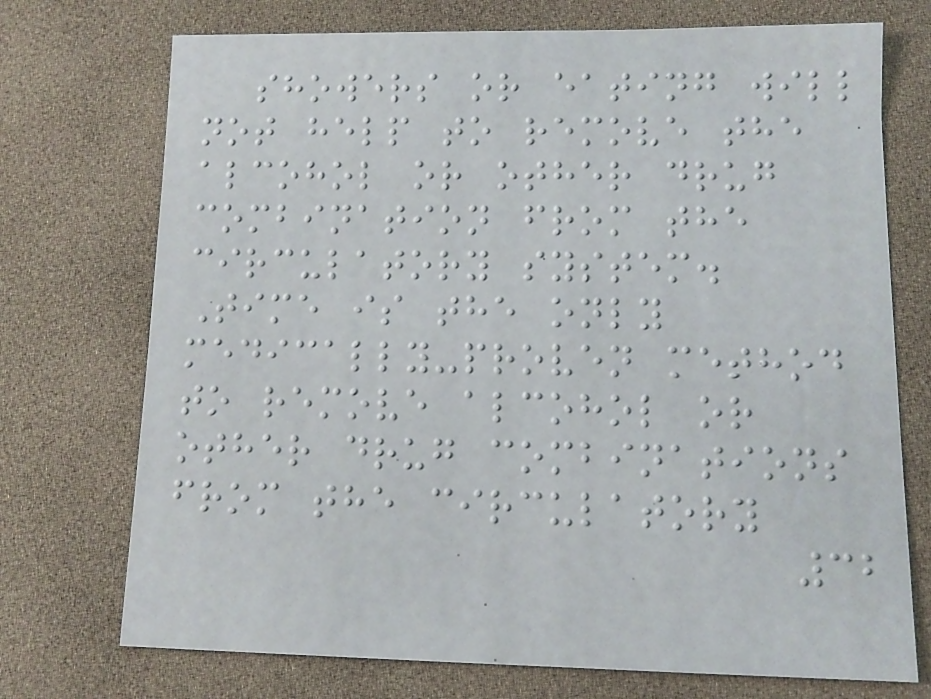showers or eating will
not help to remove the
alcohol or other drug
combination from the
circulatory system.
Time is the only
medically-proven method
to remove alcohol or
other drug combinations
from the circulatory
32
